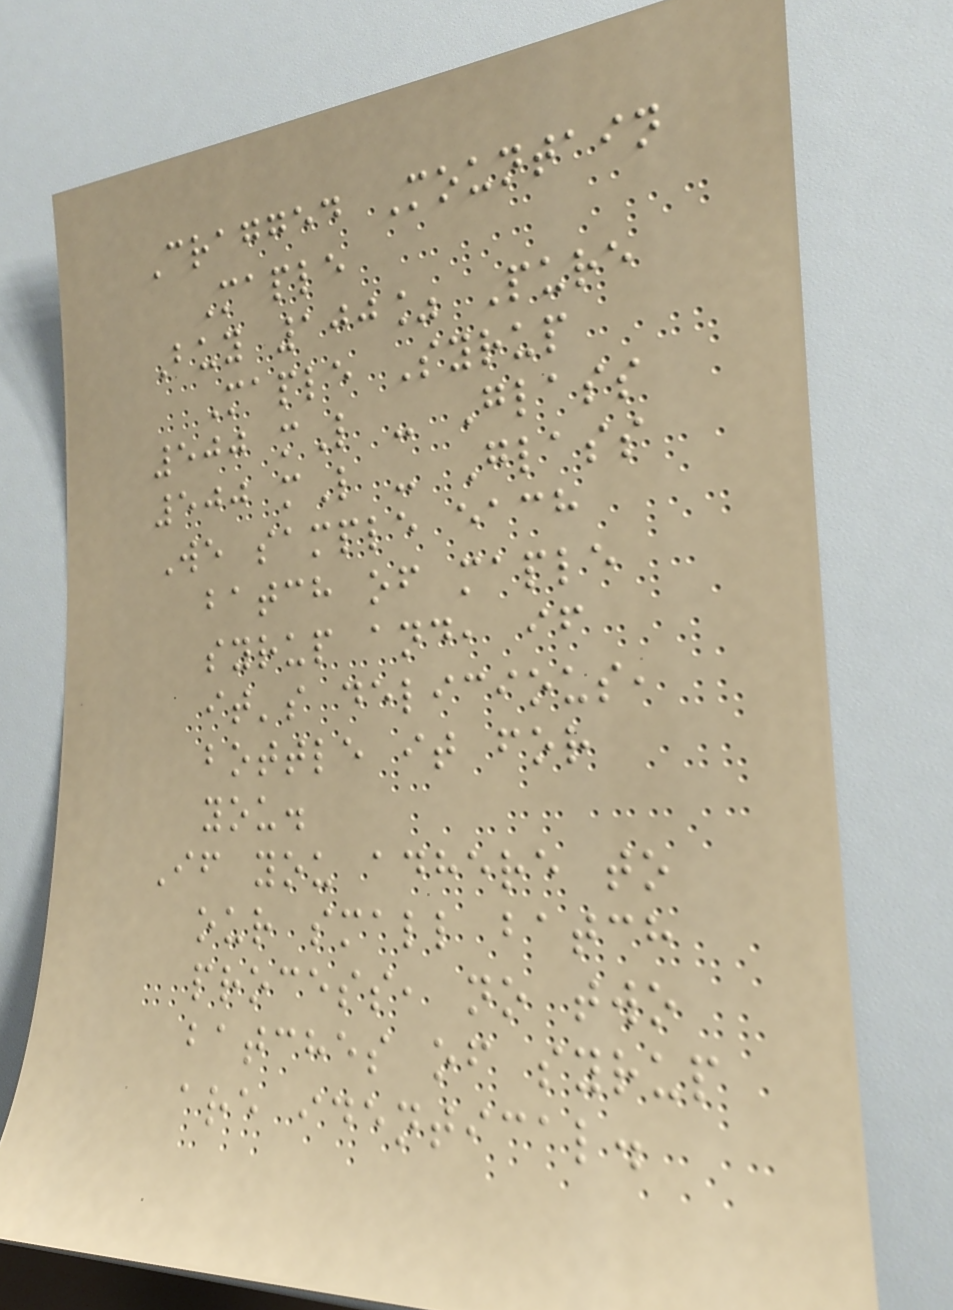Cragged Mountain
Maple
Buy 100% Pure
Maple Syrup
500 mL - Glass
500 mL - Glass
We sample each
batch of maple
syrup and, if
it's delicious,
bottle it for
you.
If you adhere to
our small batch
process, no two
batches of syrup
are identical.
